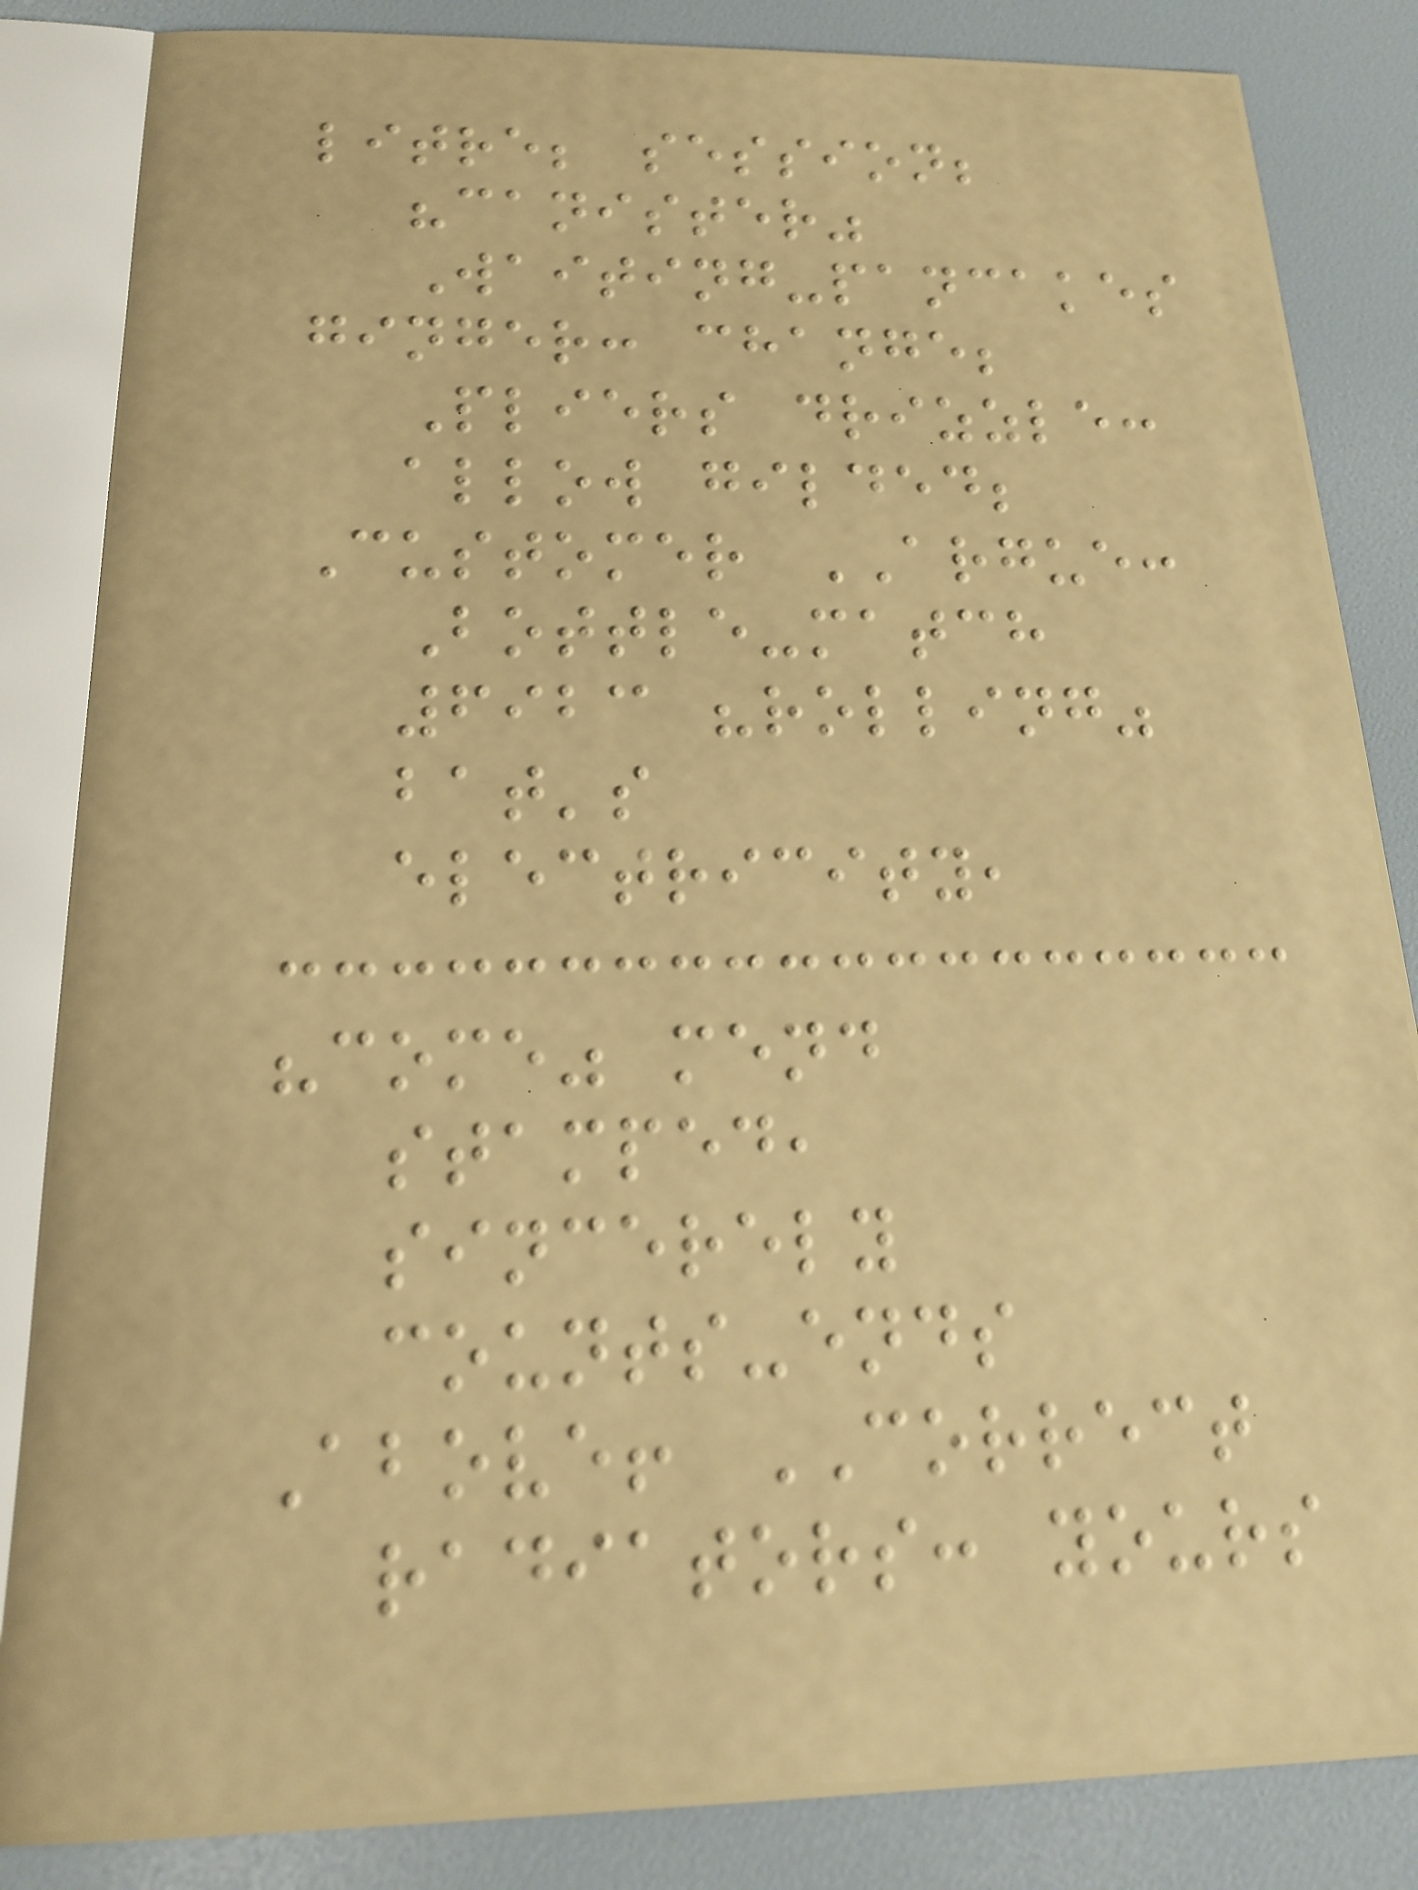litre; session;
"canister"
Waiting-pancakes
ginger: change;
Pliers drizzle:
allow gilded;
Customer ARGUE:
Bottle-match
6923 "rolling"
bat's
electricity,
"come" mend
stamped,
sincerely
counts-ends
Above! CORRECT
radiators: yours
